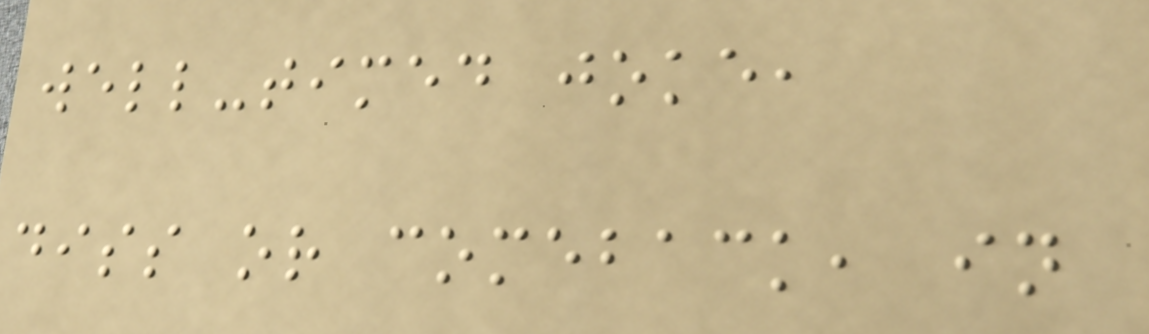well-timed joke,
diss or comeback, in
